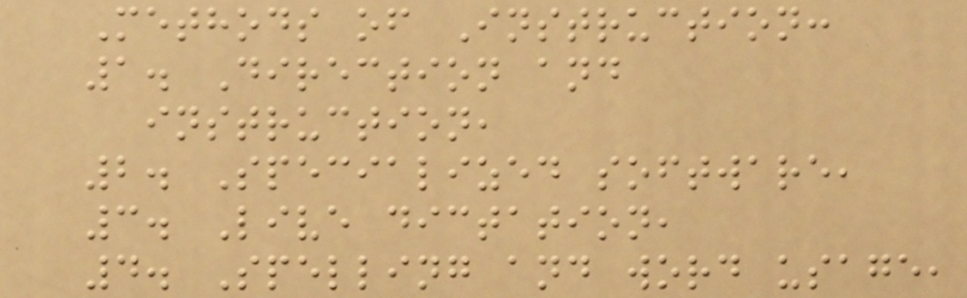Methods of Instruction:
1. Direction and
instruction,
2. Specialized software,
3. Live dictation,
4. Spelling and word usage,
